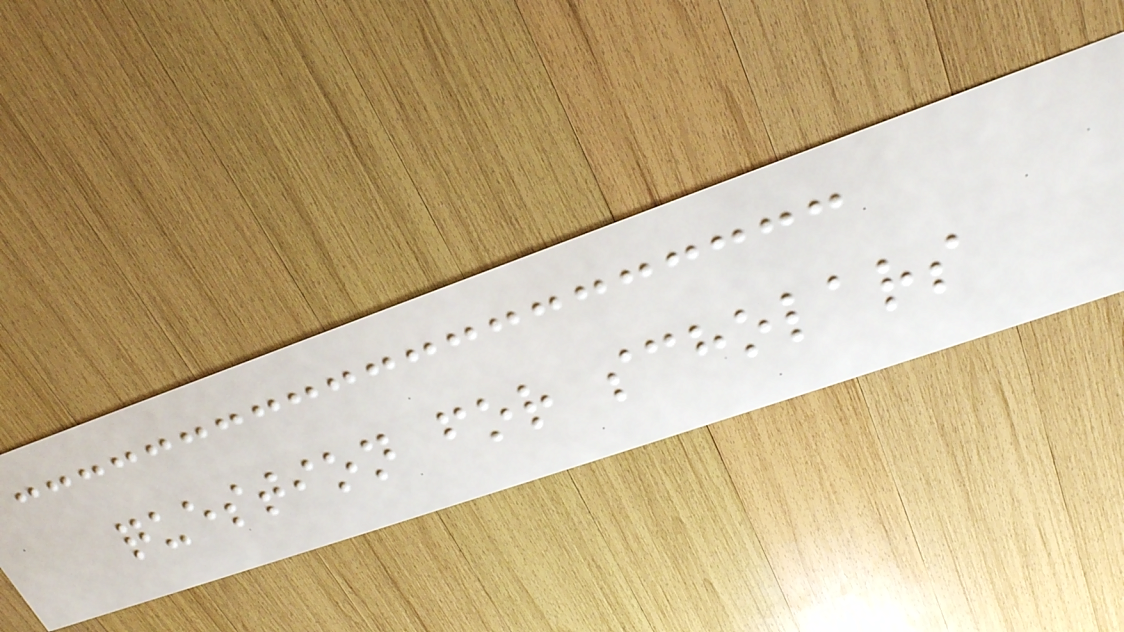question for scholars
